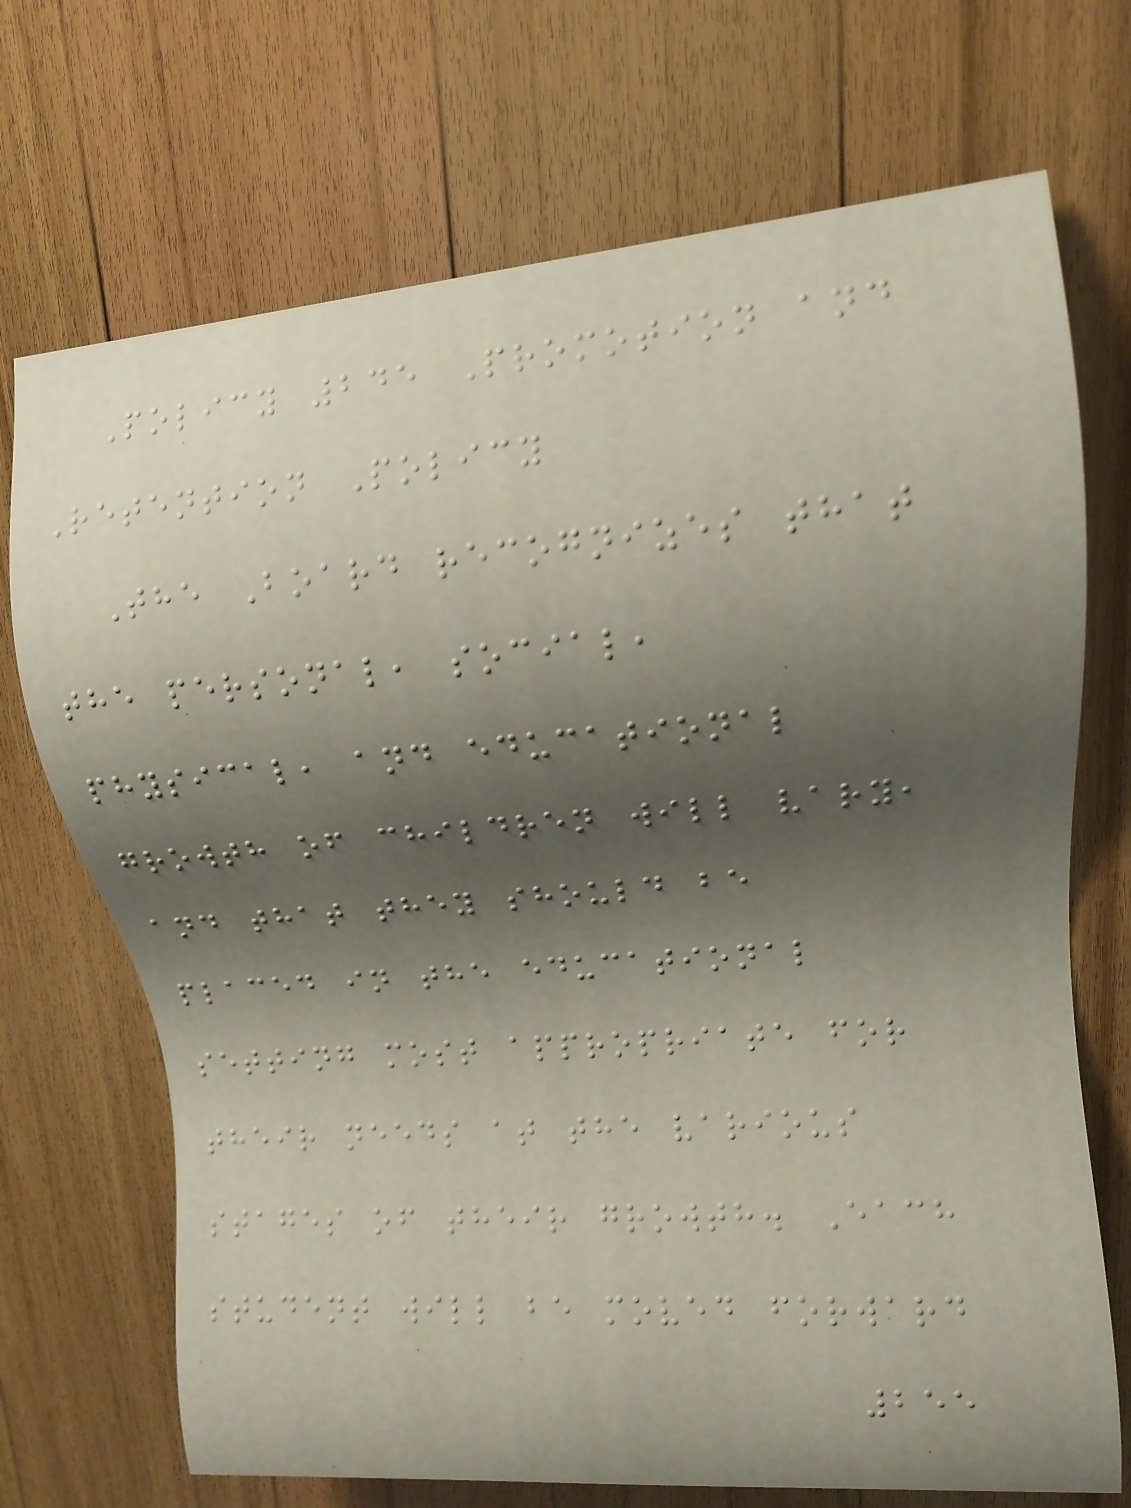Policy 245 Promotion and
Retention Policy
The Board recognizes that
the personal, social,
physical, and educational
growth of children will vary,
and that they should be
placed in the educational
setting most appropriate for
their needs at the various
stages of their growth. Each
student will be moved forward
255
